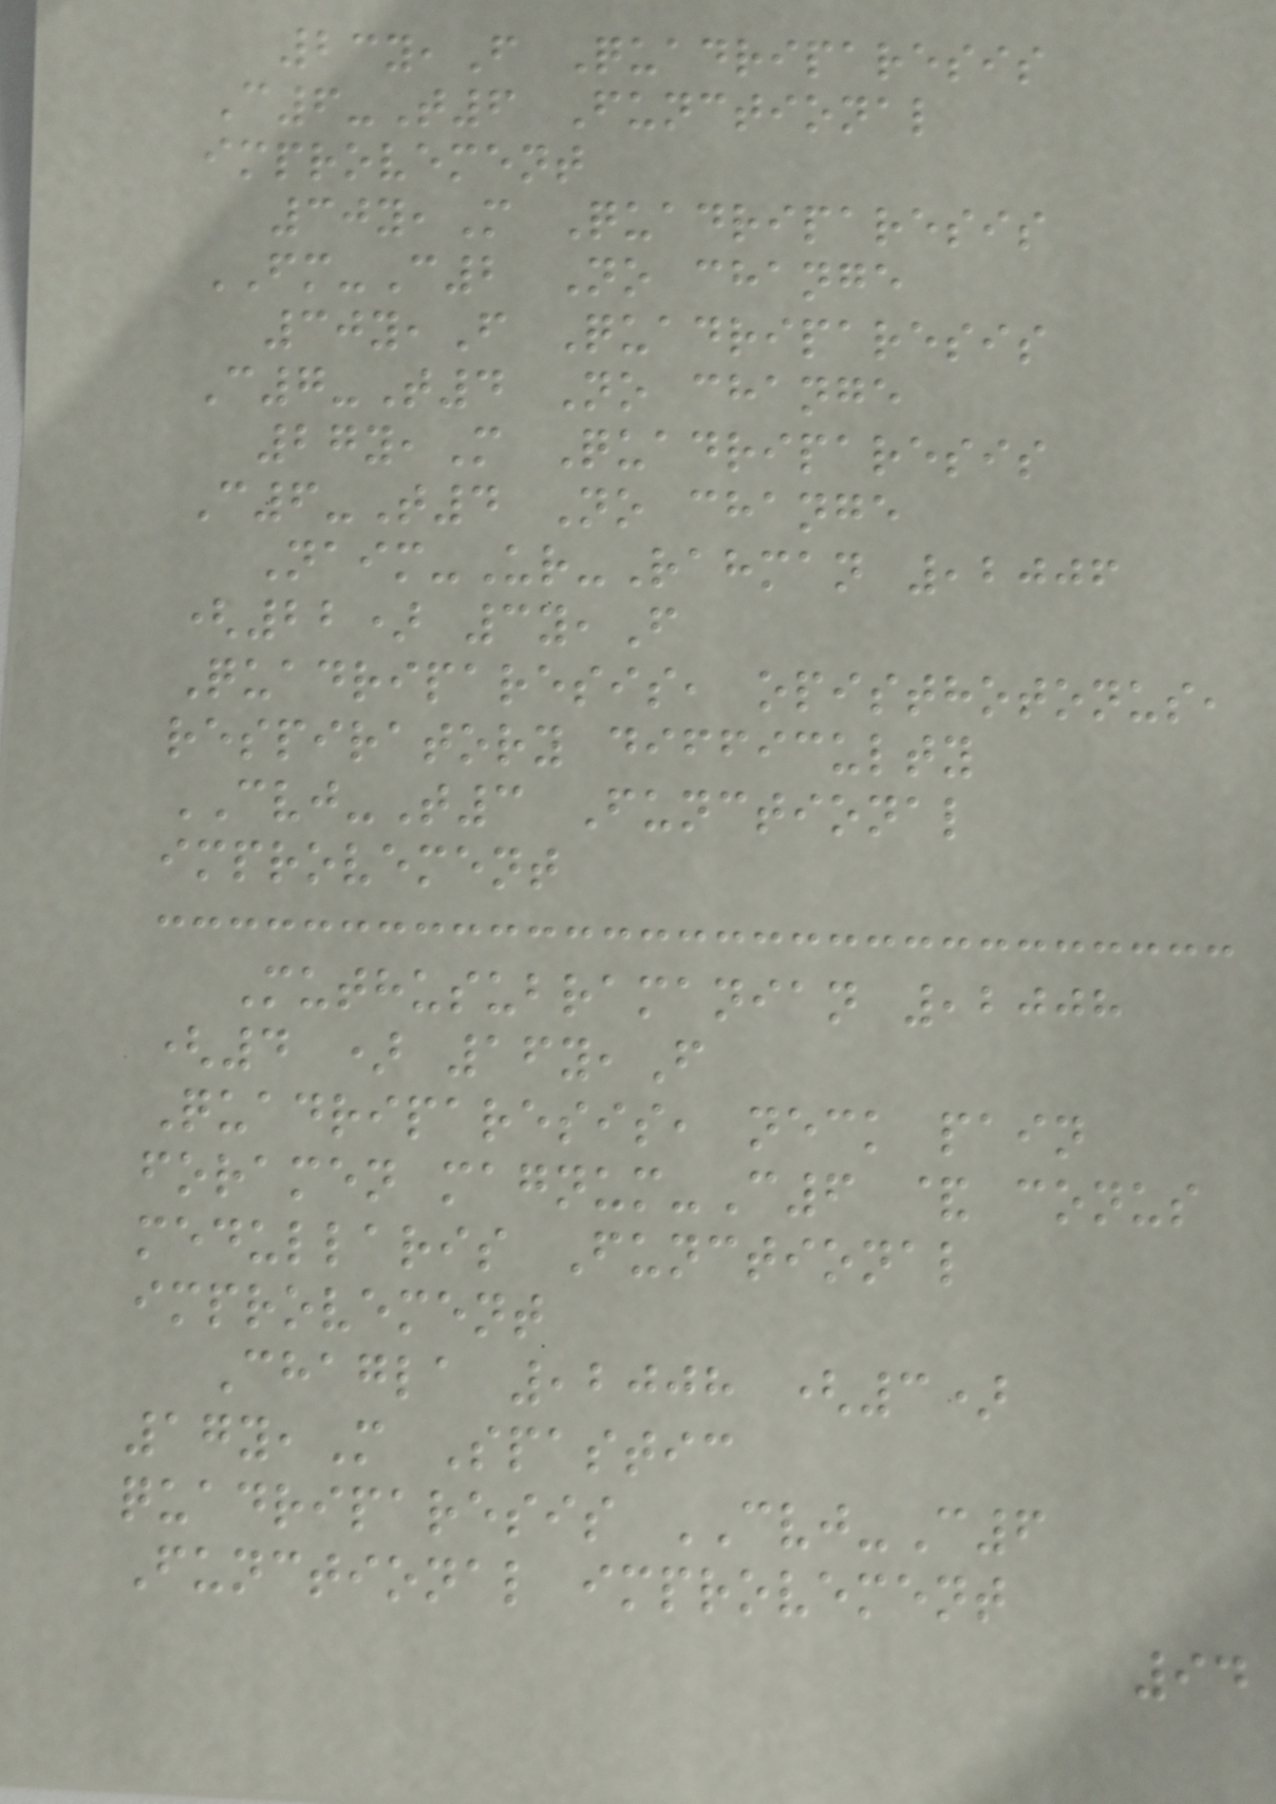23y,F Quadriparesis
C6-T6 Functional
improvement
30y,M Quadriparesis
FM-C2 No change
30y,F Quadriparesis
C7-T4 No change
27y,M Quadriparesis
C6-T4 No change
Naim-Ur-Rahman ,2006
(22) 3y,F
Quadriparesis, opisthotonus,
respiratory difficulty
CVJ-T3 Functional
improvement
Muthusubramanian ,2008
(4 ) 16y,F
Quadriparesis, neck pain
foramen magnum-C6 & conus
medullaris Functional
improvement
Chagla ,2008 (3)
17y,M Spastic
quadriparesis CVJ-C6
Functional improvement
94
